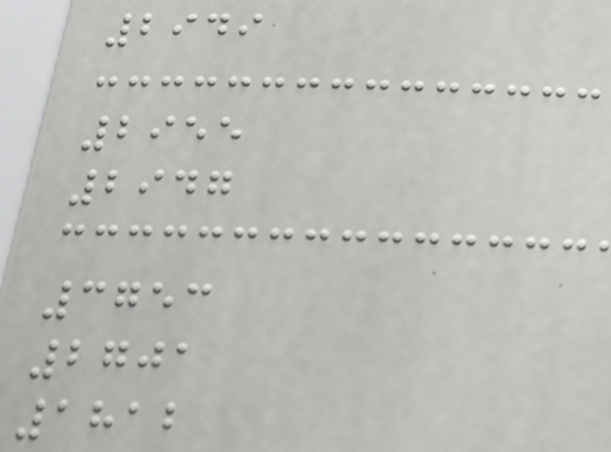2949
2955
2947
3753
2701
1812
